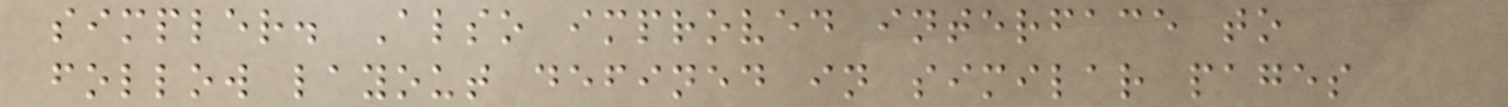simpler. Also improved interface to
follow layout defined in similar pages
